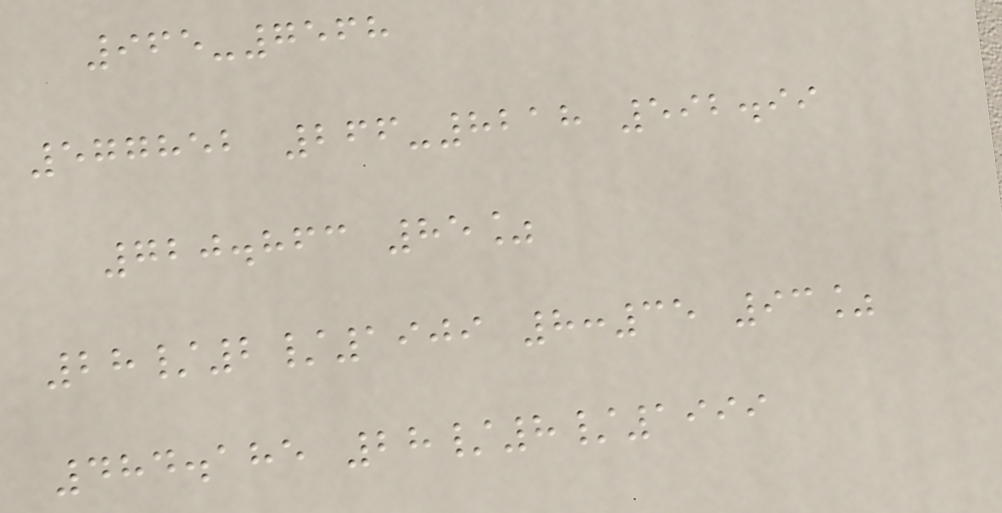965-7568
577852 266-8218 592.99
720.863 85%
28/2/1909 8:35 93%
484.185 28/8/1999
